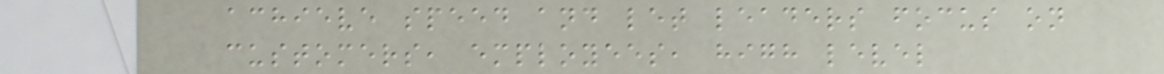achieve speed and let leaders focus on
customers, employees, high level
